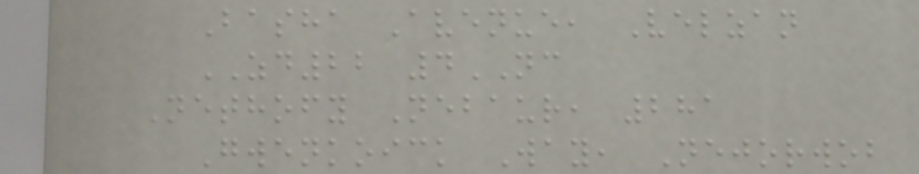Basha Avenue, Velzan
ZD22 4NC
Nethofy Nebaur, 281
Gwenkoick Way, Nejorwob
